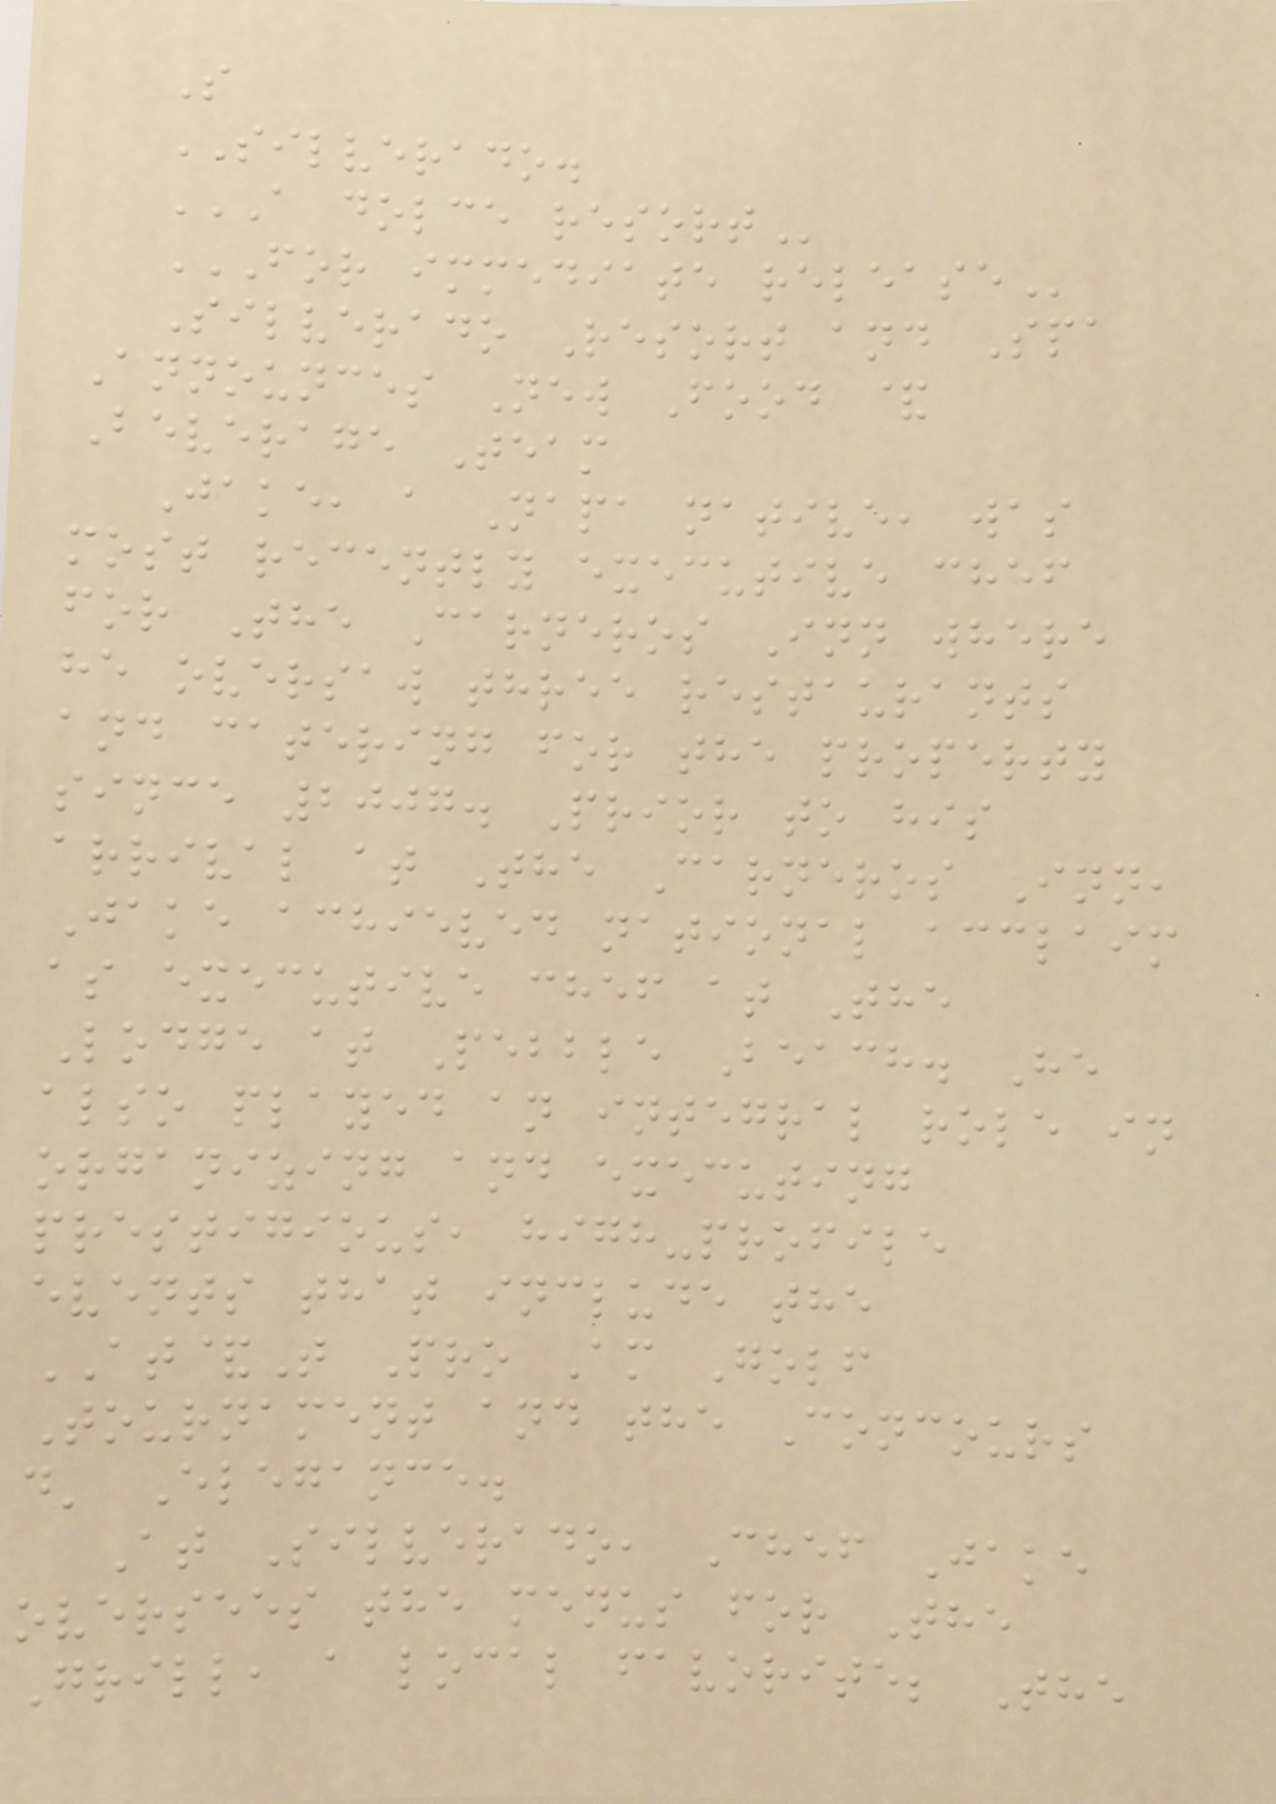S
SILVERADO.
A DOLCE RESORT
FOR IMMEDIATE RELEASE
Silverado Resort and Spa
Announces New Food &
Beverage Team
Jake, a Napa native, was
most recently executive chef
for The Carneros Inn where
he oversaw three restaurants
and catering for the property
since 2007. Prior to his
arrival at The Carneros Inn,
Jake achieved national acclaim
as executive chef at The
Lodge at Pebble Beach. He
also played an integral role in
organizing and executing
prestigious, high-profile
events that include the
AT&T Pro Am Golf
Tournament and the Concours
d' Elegance.
At Silverado, Chef Jake
oversees the menus for The
Grill, a local favorite; The
